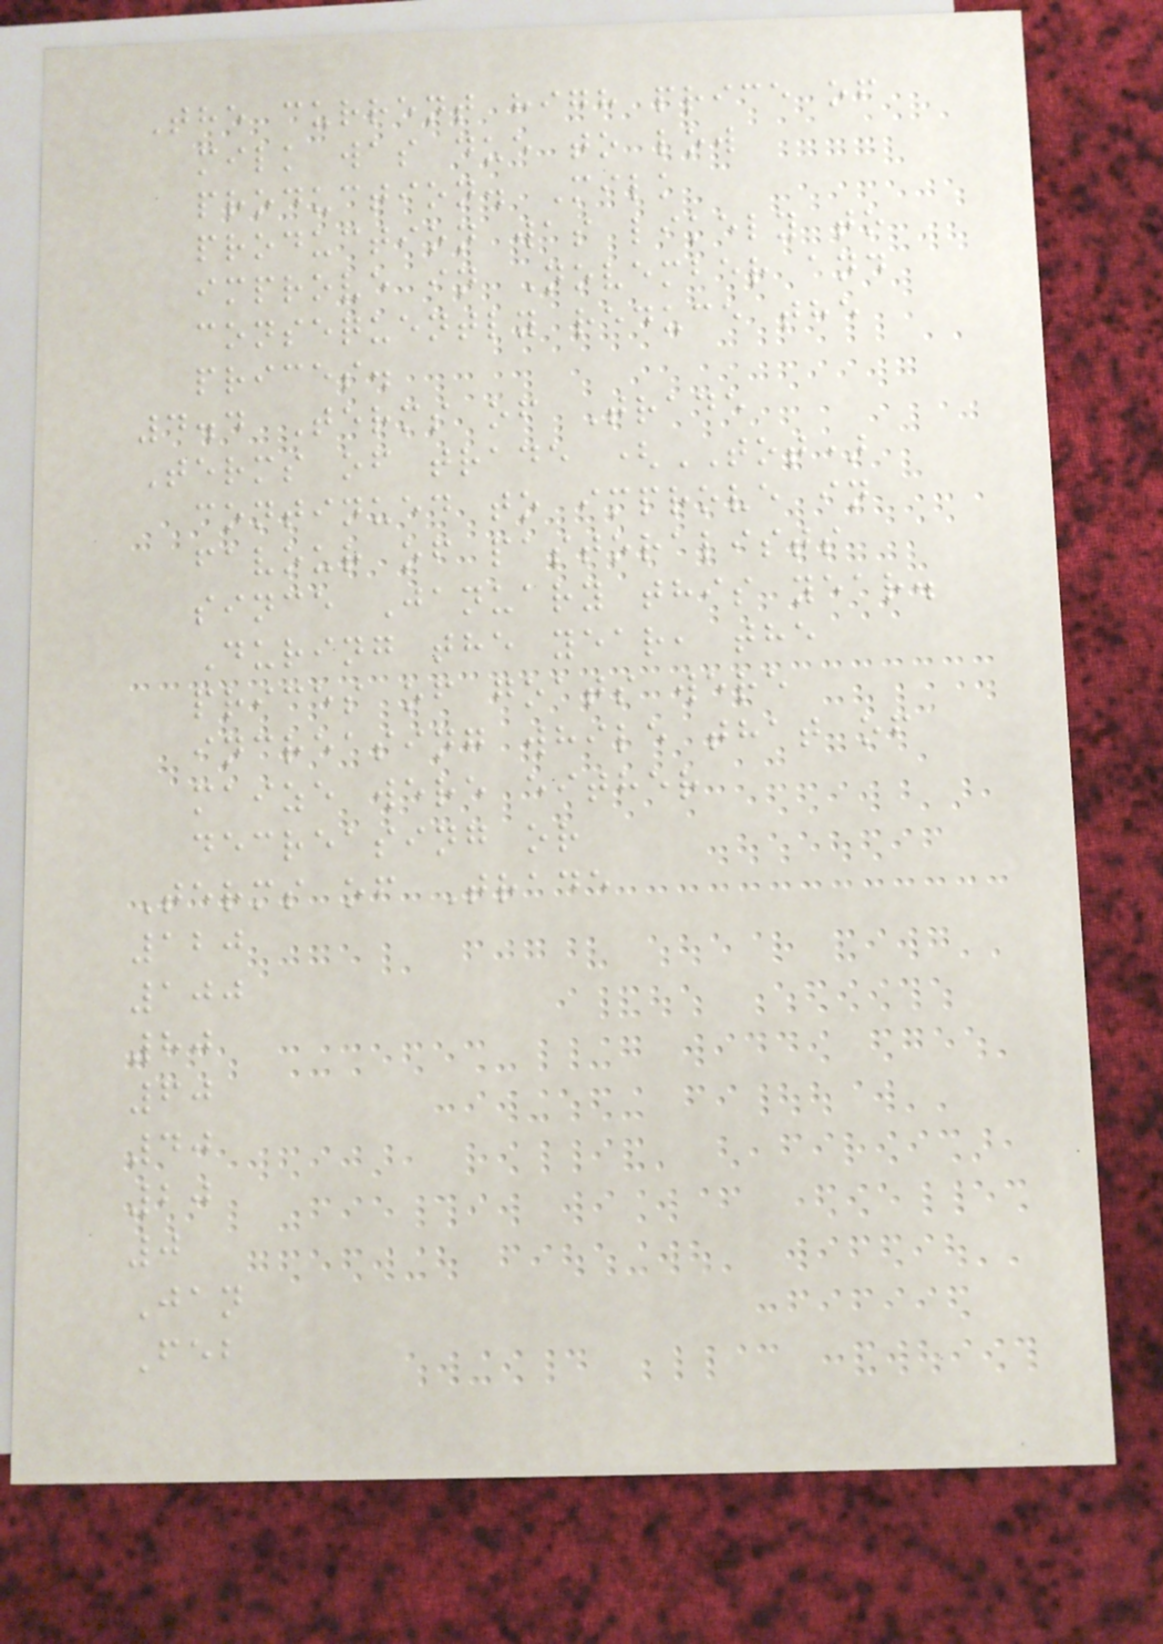The current high price of
milk was due to low
production. Milk
production was likely to
improve in November and
consequently reduce the
prices.
4.4 Terms of Trade
Terms of trade (TOT)
continued to improve in
favour of pastoralists
since January this year.
During the year, the
prices of goats were
increasing while that of
maize were either
decreasing or
Terms of Trade
120
100
80
60
40
20
0
Jan
Feb
